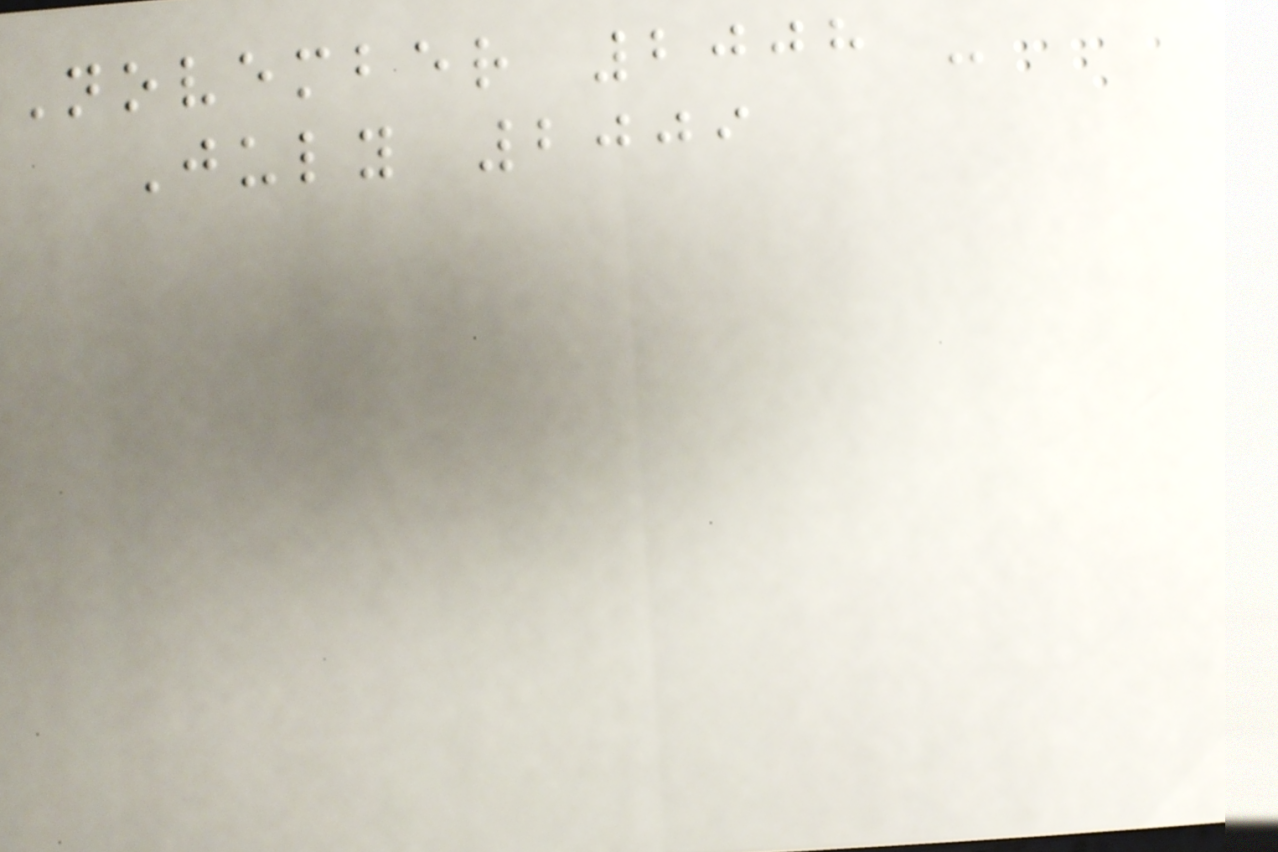November 2008 -
July 2009
